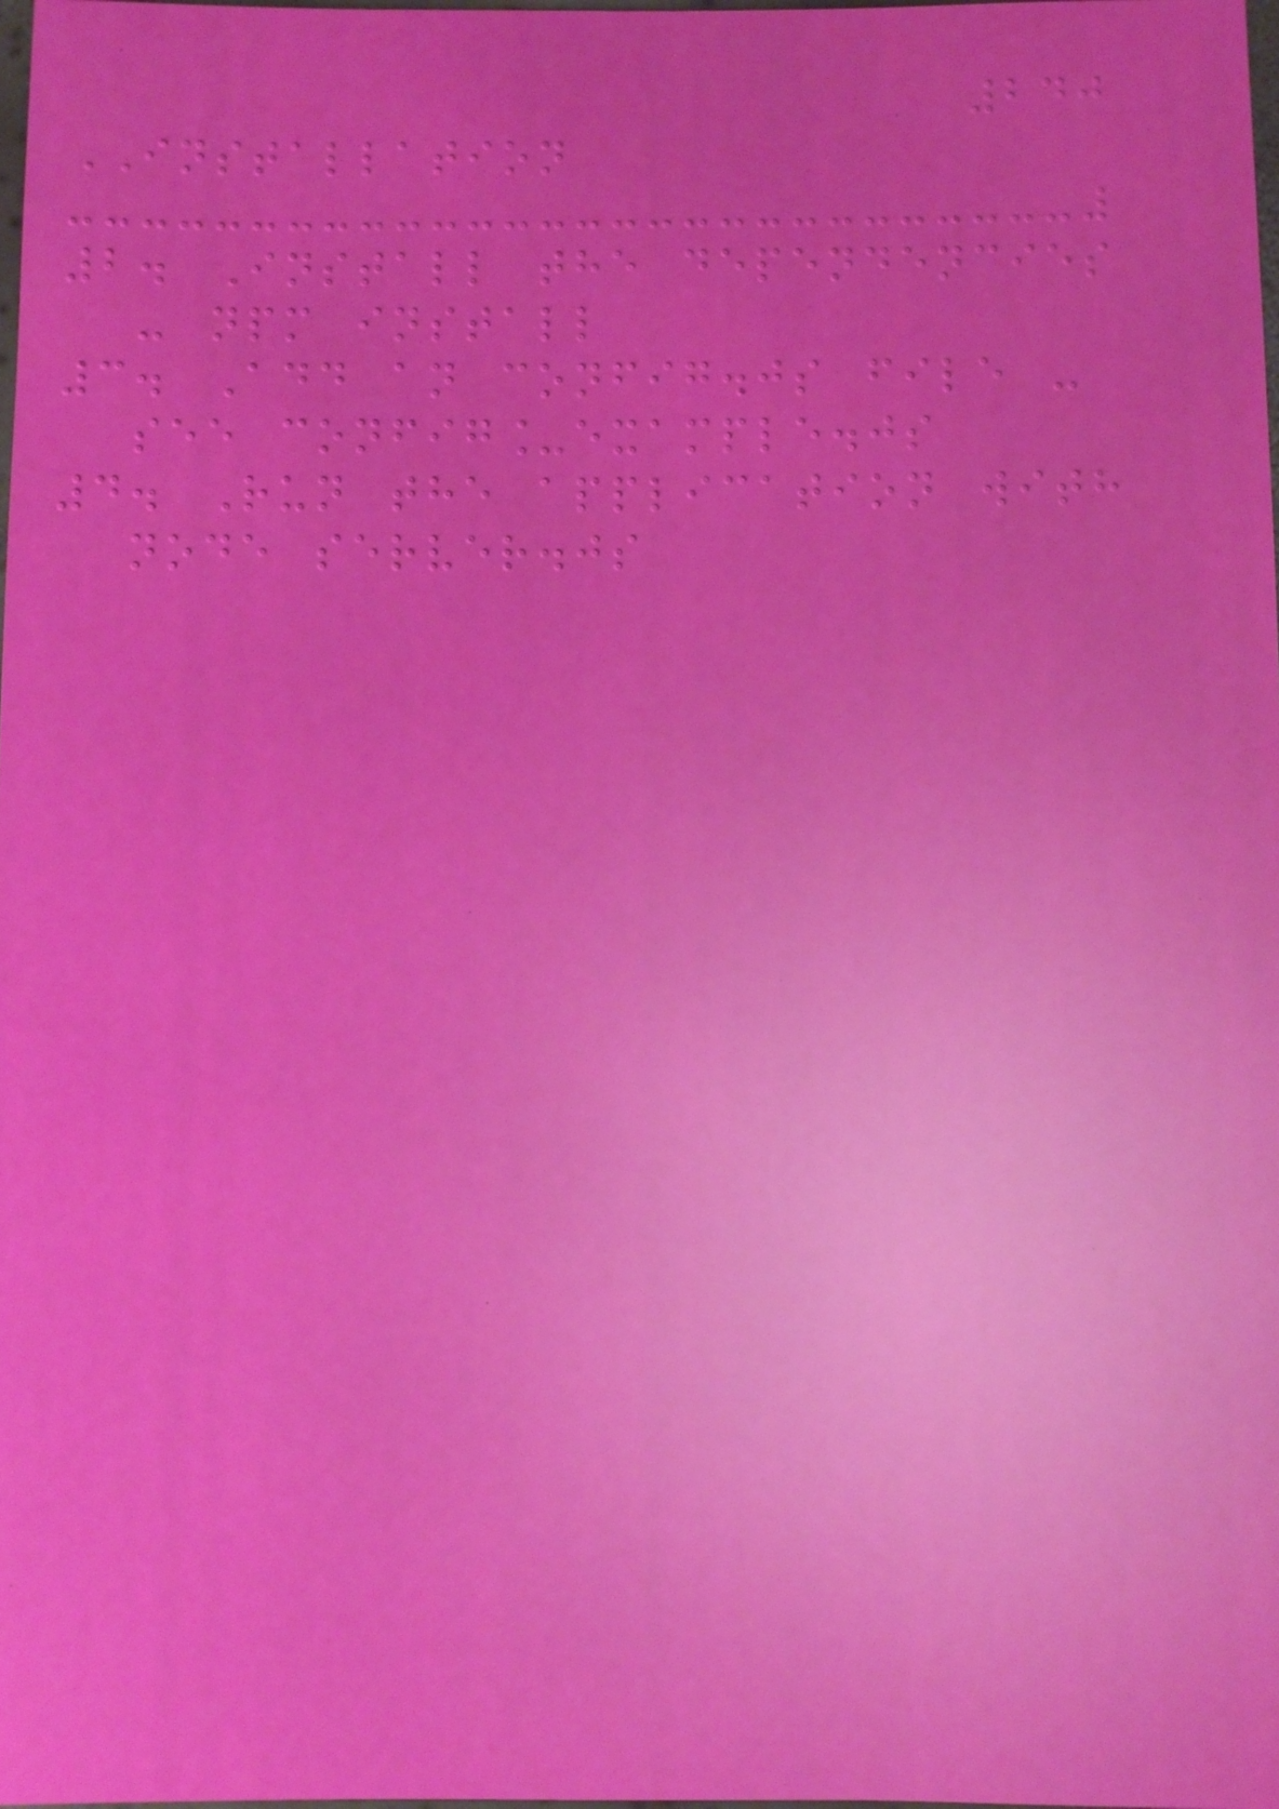240
INSTALLATION
2. Install the dependencies
- npm install
3. Add an config.js file -
see config_example.js
4. Run the application with
node server.js
